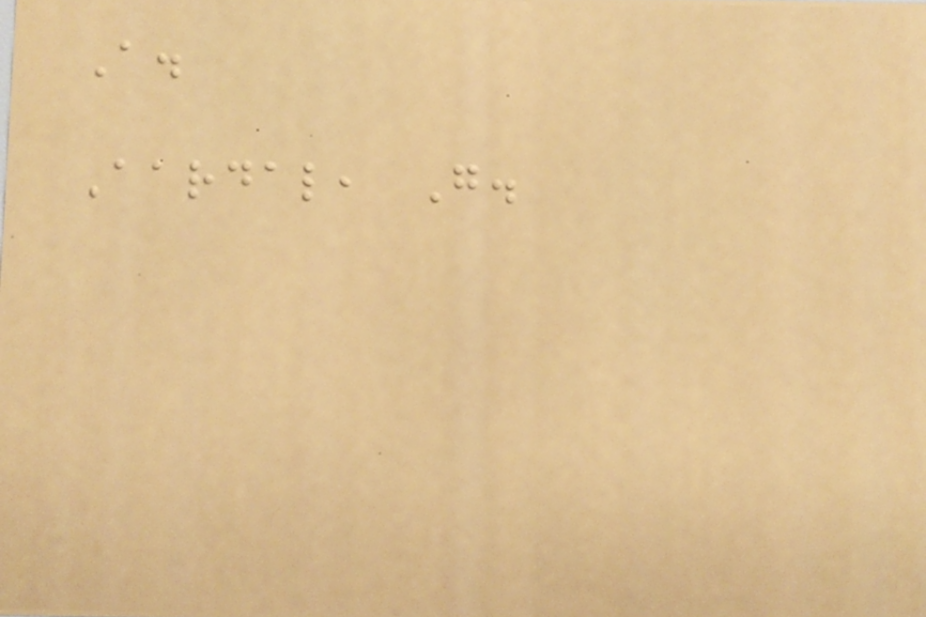A.
Aardal, G.
